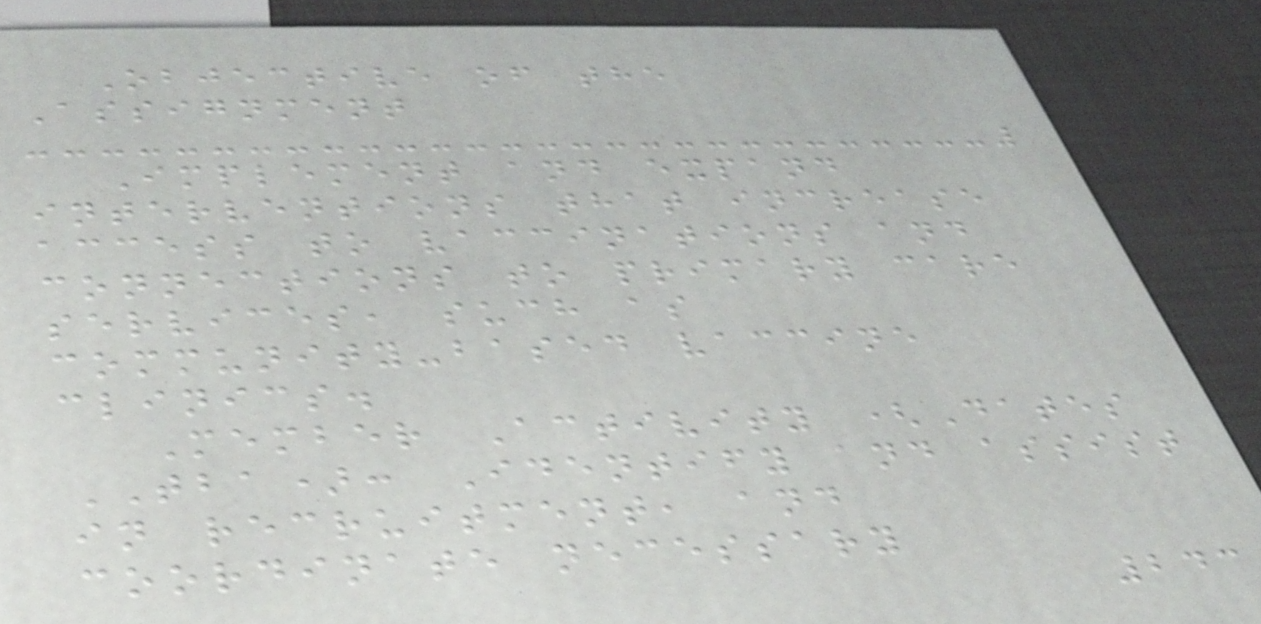Objective of the
Assignment
Implement and expand
interventions that increase
access to vaccinations and
connections to primary care
services, such as
community-based vaccine
clinics.
Member Activity (Dates
TBA): Identify and assist
in recruitment, and
coordinate necessary
243
